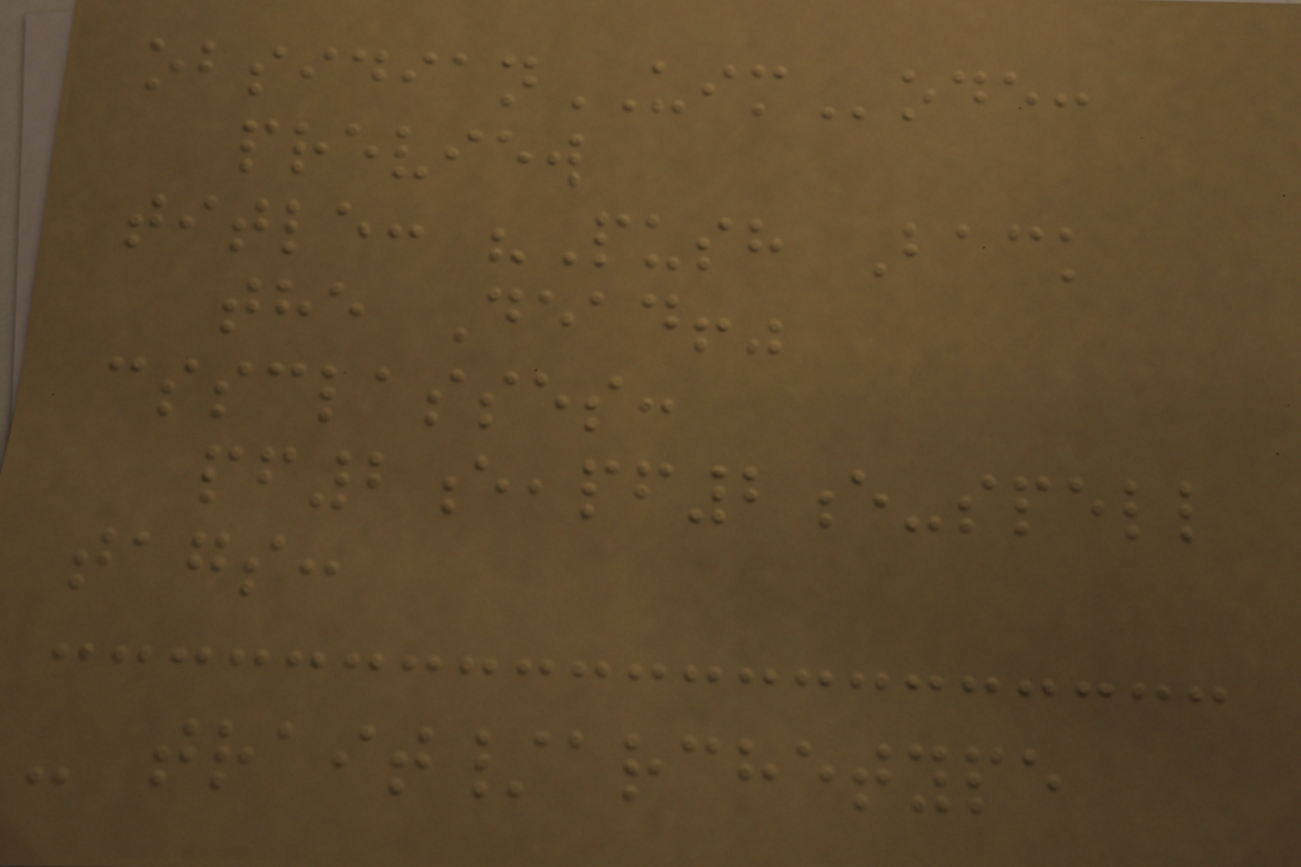obsidianUIMode:
preview
title: "Push Back
the Dead!"
cssclasses:
pf2e,pf2e-spell
tags:
- trait/archetype
